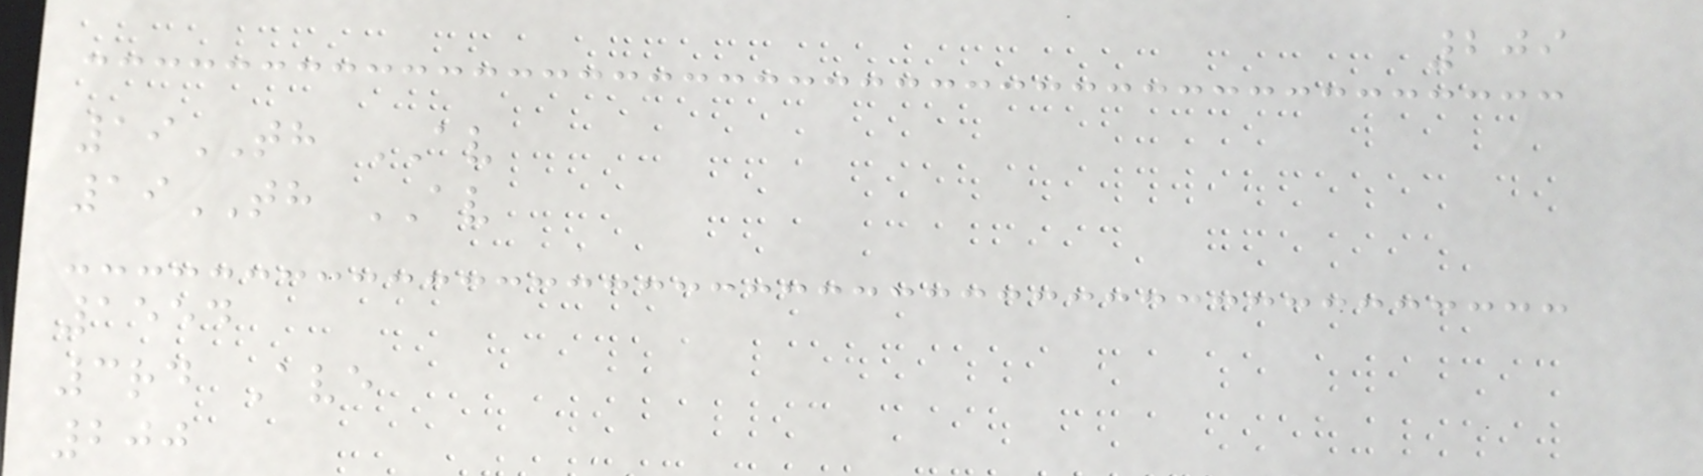209
19TH AV
19TH AV
1554
3rd Ave
200
